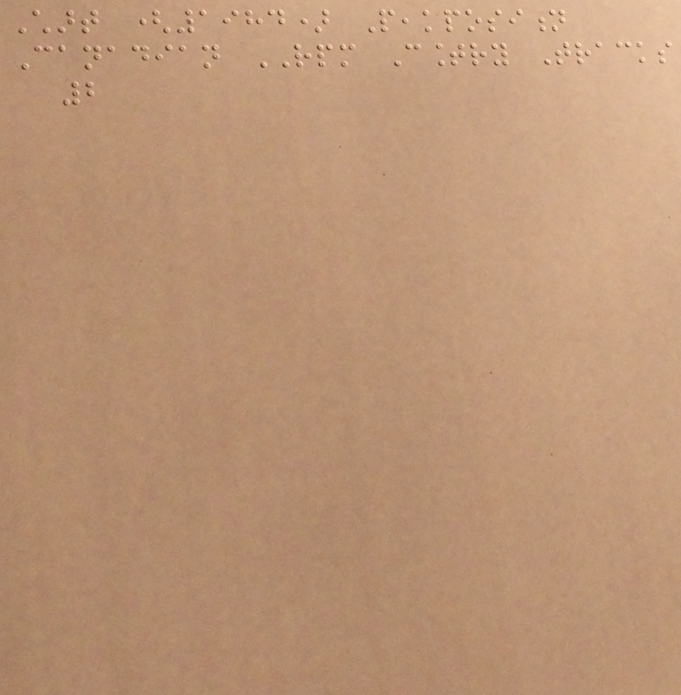Chart (1984) Peakposition
Canadian RPM Country Tracks
2
